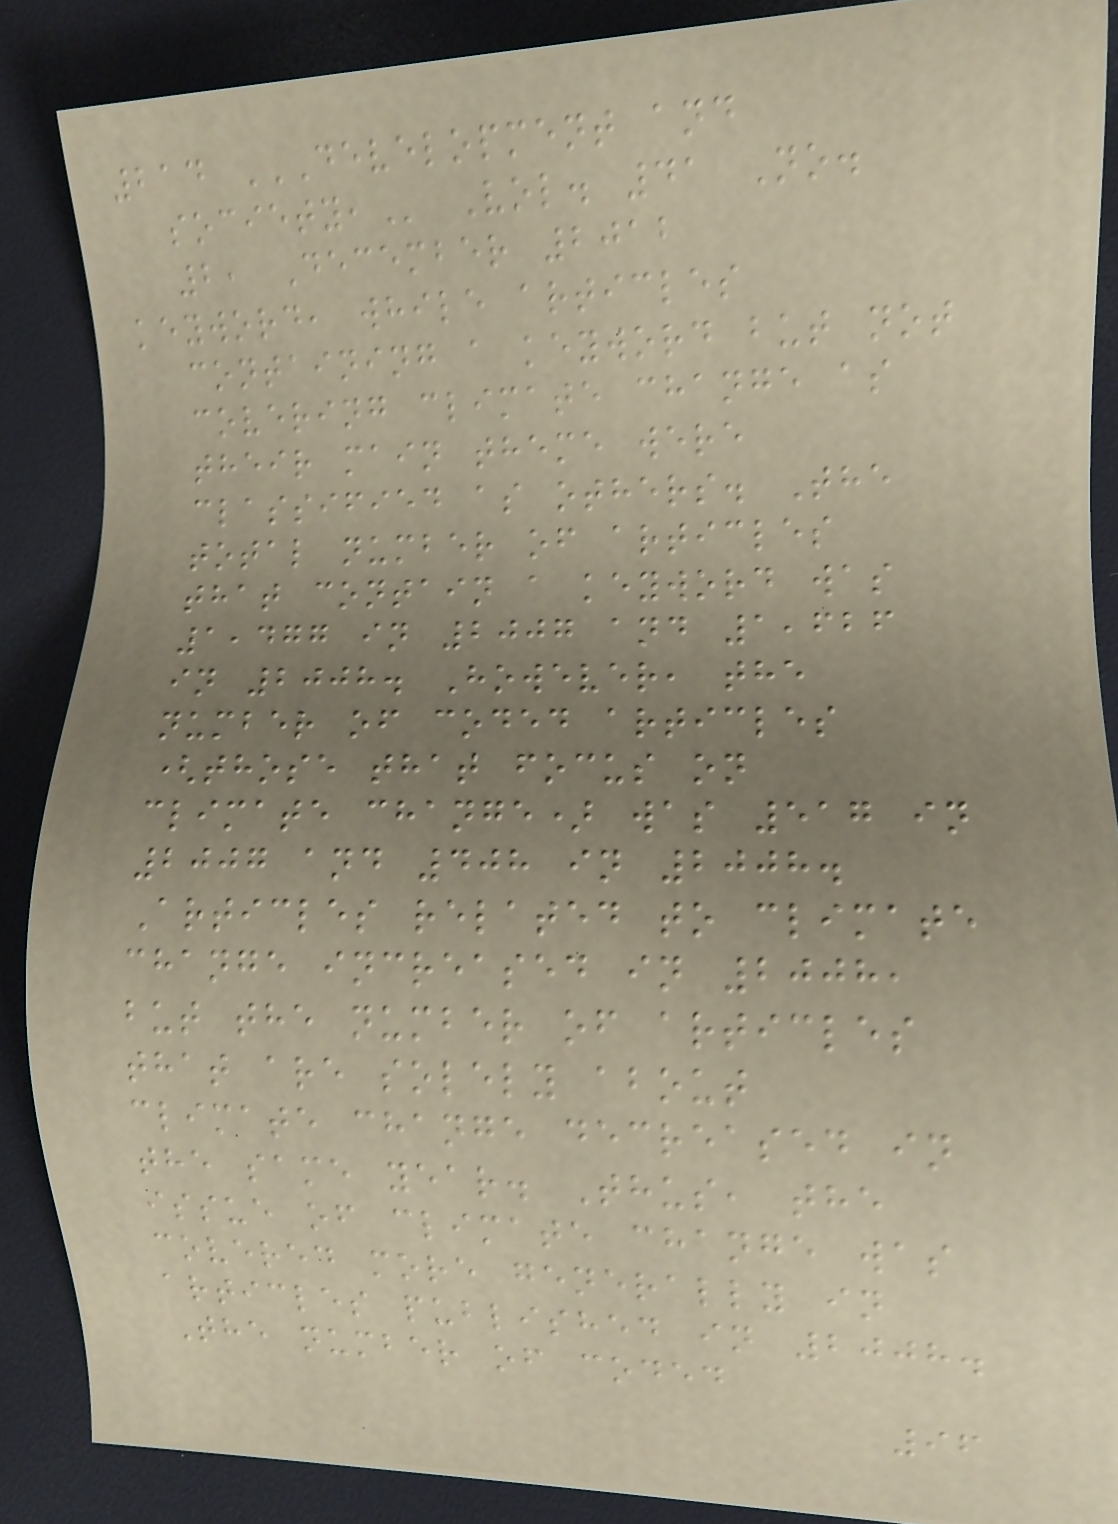214 DEVELOPMENT AND
SOCIETY, Vol. 41 No.
2, December 2012
keyword, while articles
containing a keyword but not
covering climate change as
their main theme were
classified as others. The
total number of articles
that contain a keyword was
1,477 in 2007 and 1,626
in 2008. However, the
number of coded articles
(those that focus on
climate change) was 517 in
2007 and 408 in 2008.
Articles related to climate
change increased in 2008,
but the number of articles
that are solely about
climate change decreased in
the same year. Thus, the
issue of climate change was
covered more generally in
articles published in 2008.
The number of coded
96
